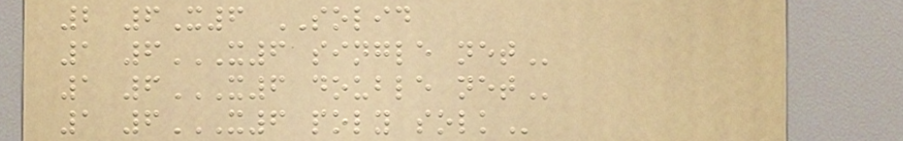2 6X6 SOLID
1 6X6 SINGLE NET
1 6X6 DOUBLE NET
1 6X6 POLY SOLK
